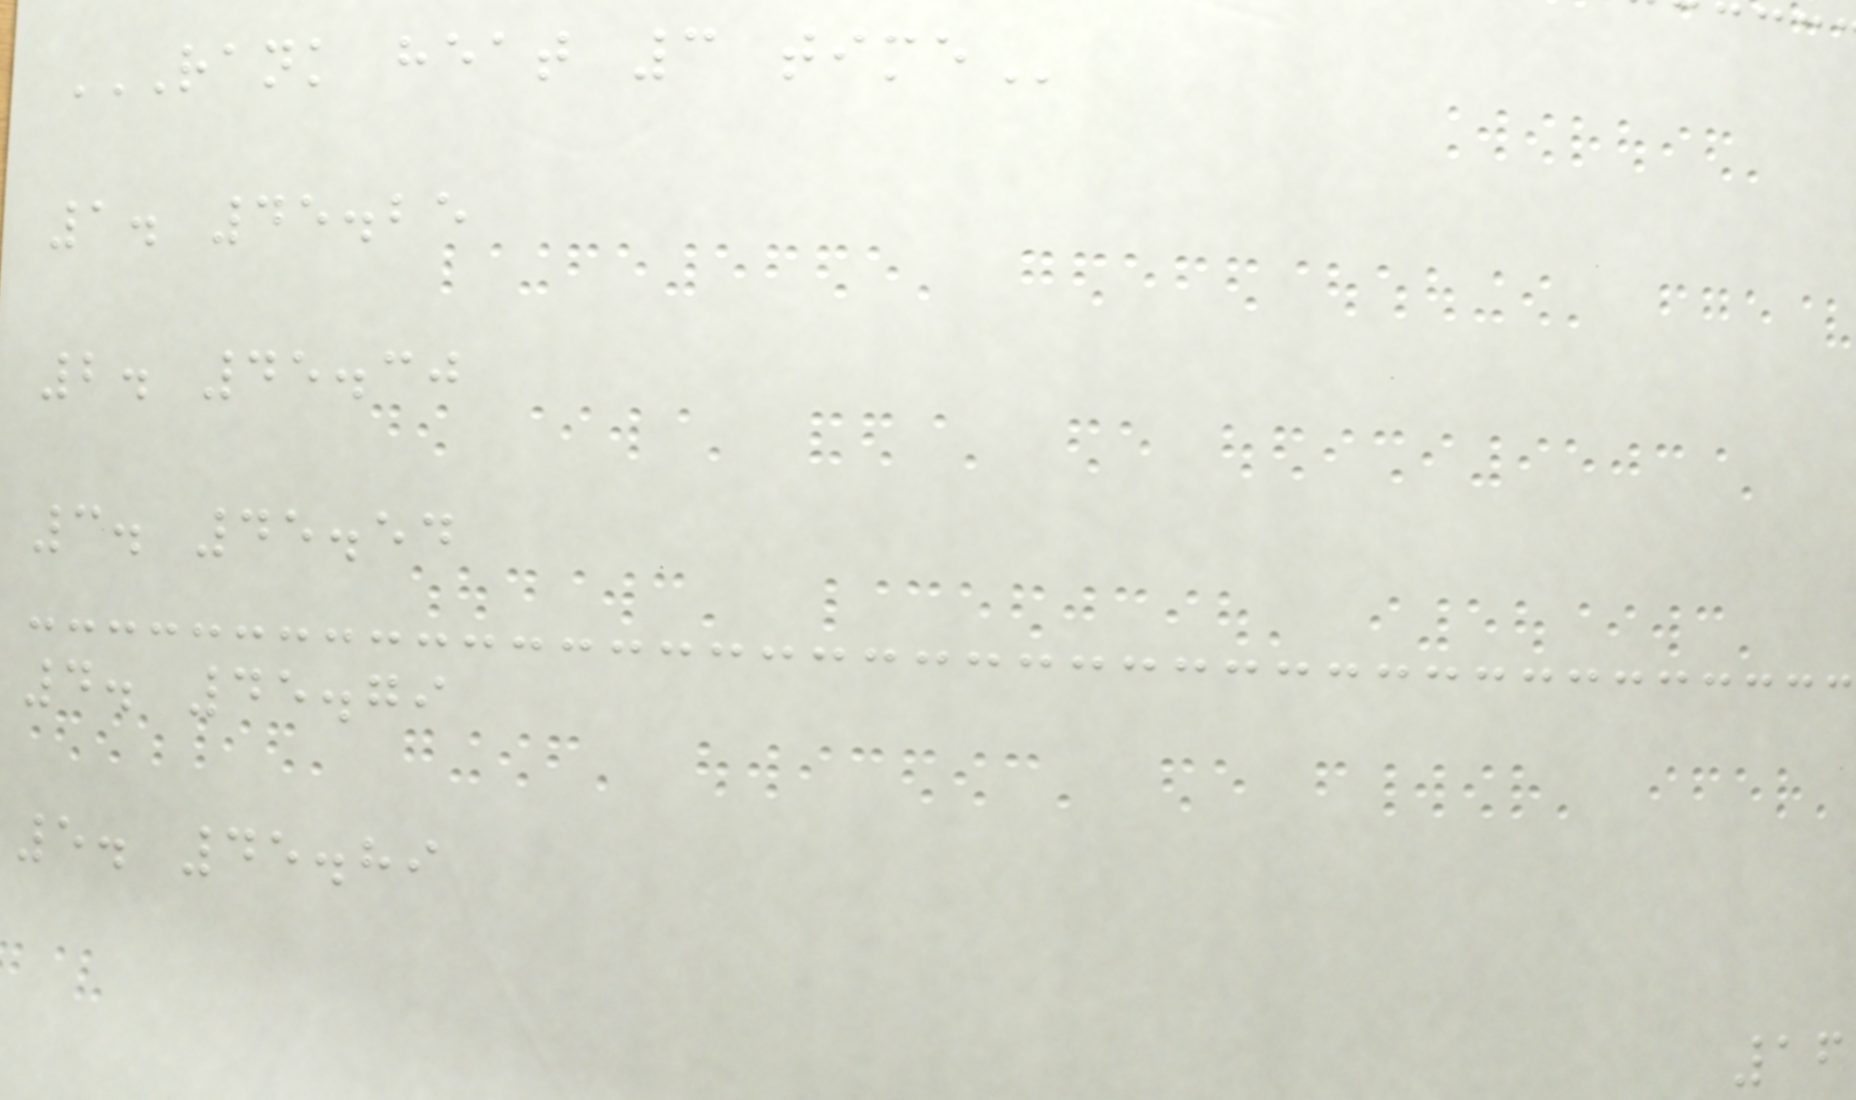RANK HEAT 3 TIME
1. 45.25
2. 45.30
3. 45.54
4. 45.79
5. 45.89
16
